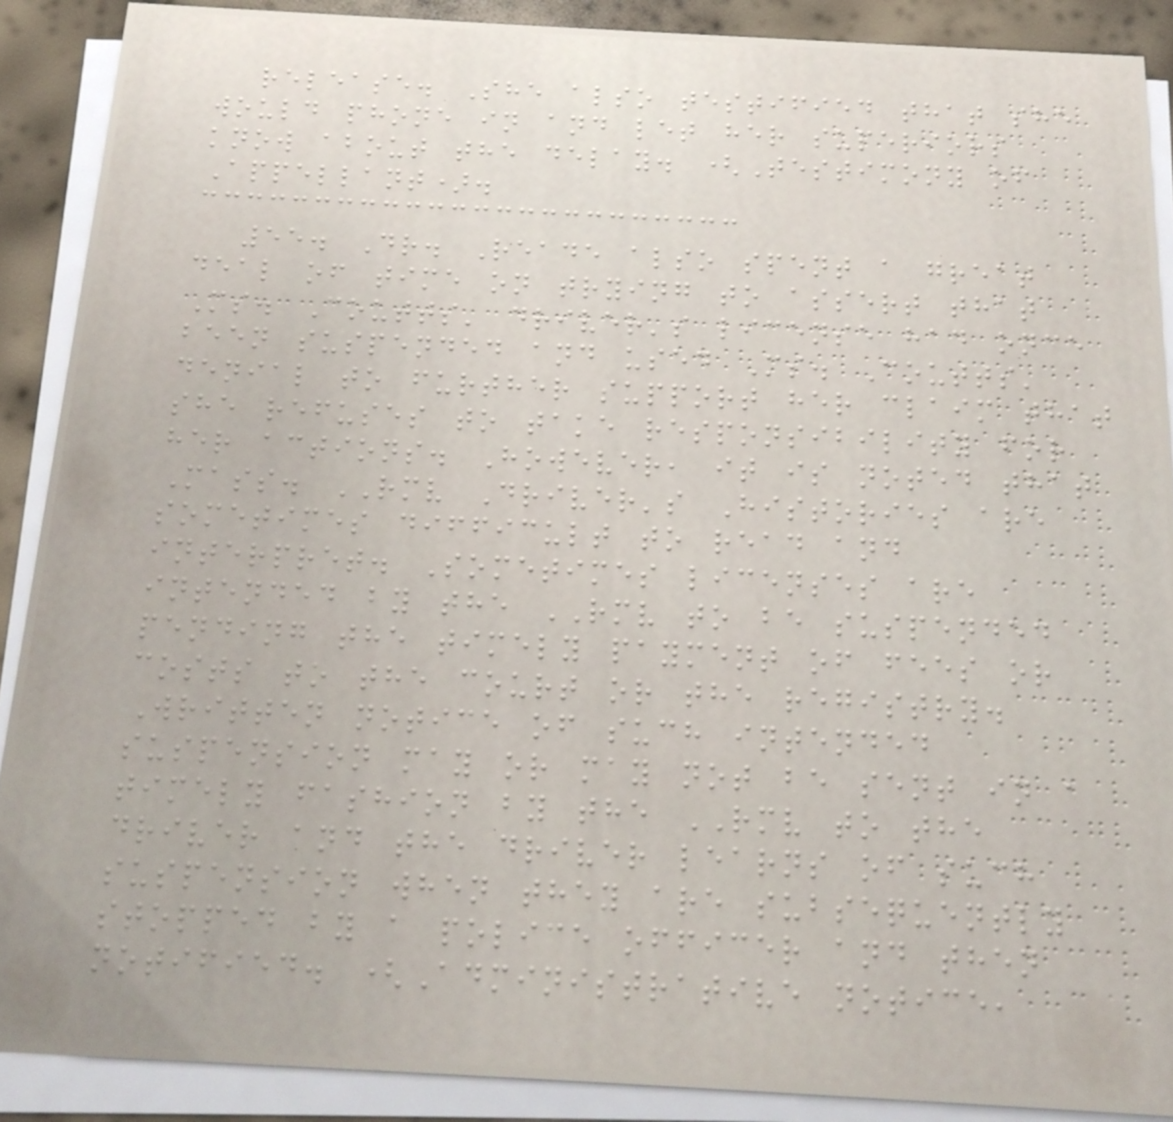release. She also testified that she
would phone in and let her superiors
know about the delay. (Testimony of
Appellant).
55. Dr. Reade also spent a great
deal of time on trying to assert that
Ms. Coutts' driver's license had once
been suspended and used Ms. Coutts'
denial to further support her claim that
she refuses to take responsibility for
her actions. However, it is noted that
Mass. RMV Driver's Histories are
sometimes difficult to read and
interpret. Sometimes licenses are
intended by the RMV to be suspended
pending the timely payment of fees or
costs to the court or the registry.
Written notice of such intended
suspension may or may not be sent in a
timely fashion by the RMV to the
driver and the driver learns of such
suspension when they are subsequently
stopped by a police officer and then
notified. (Administrative notice,
